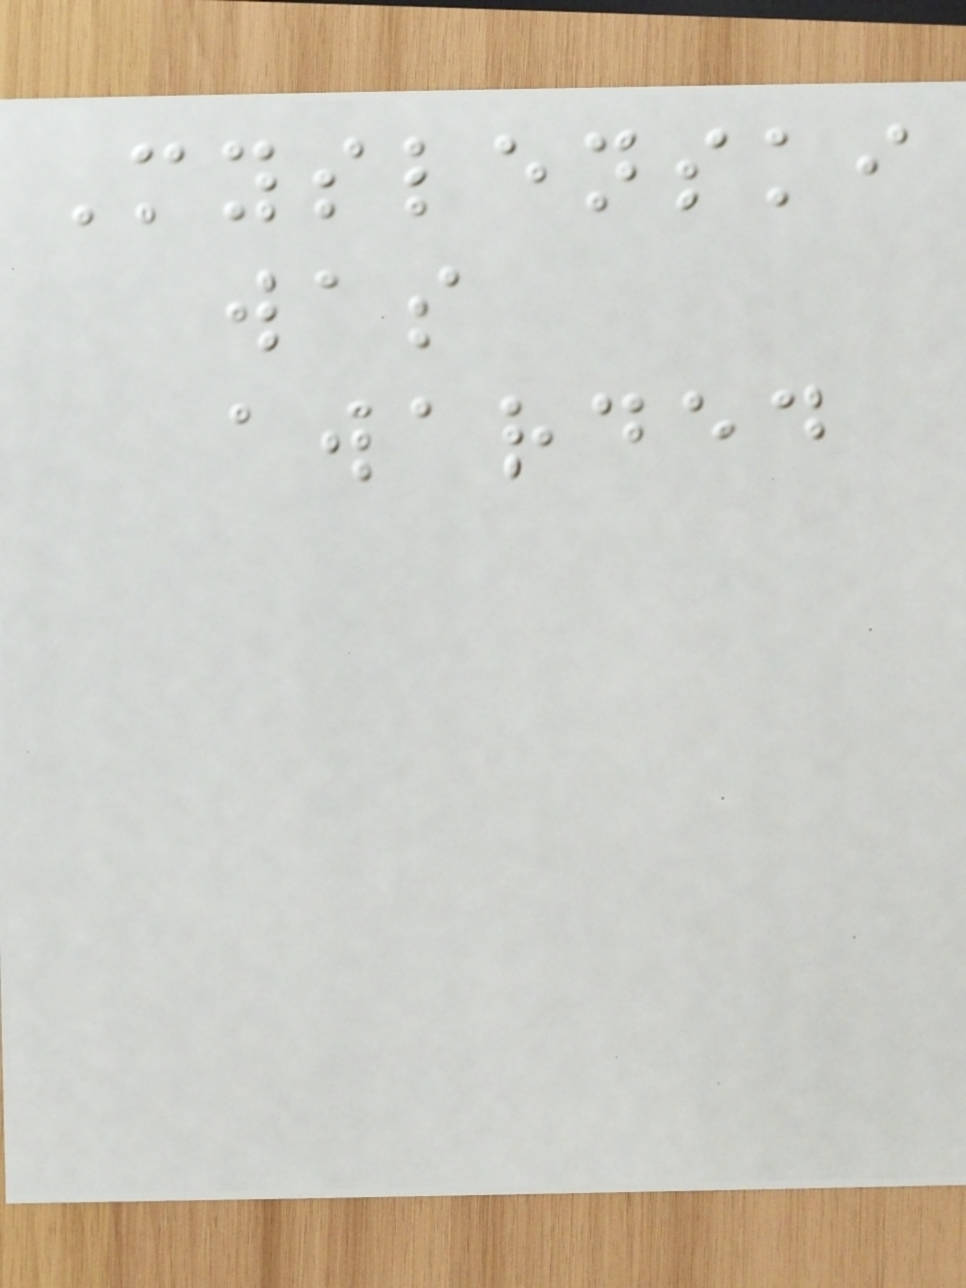Myslenski
was
awarded
